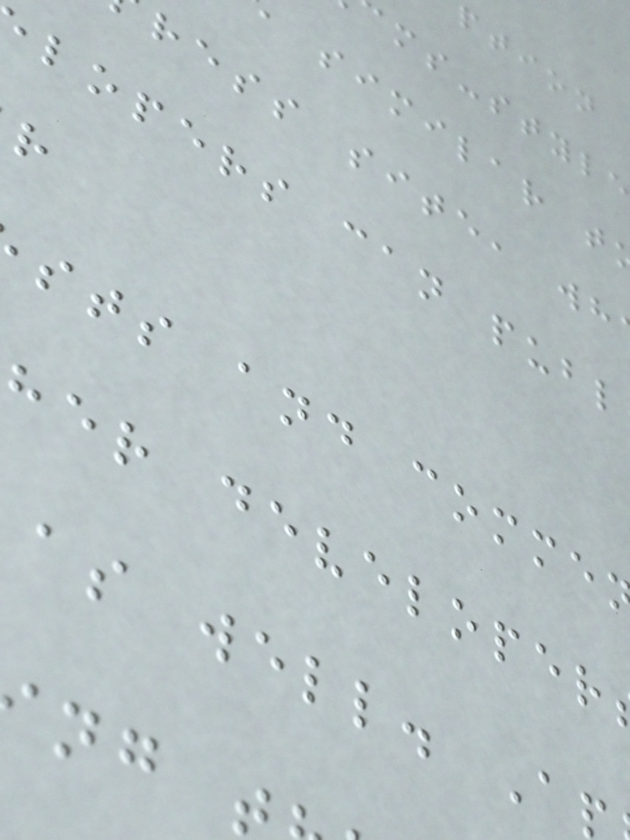ms-style
similar t
ress site, wh
lopers can publ
sts and comme
her developer
as well. A
